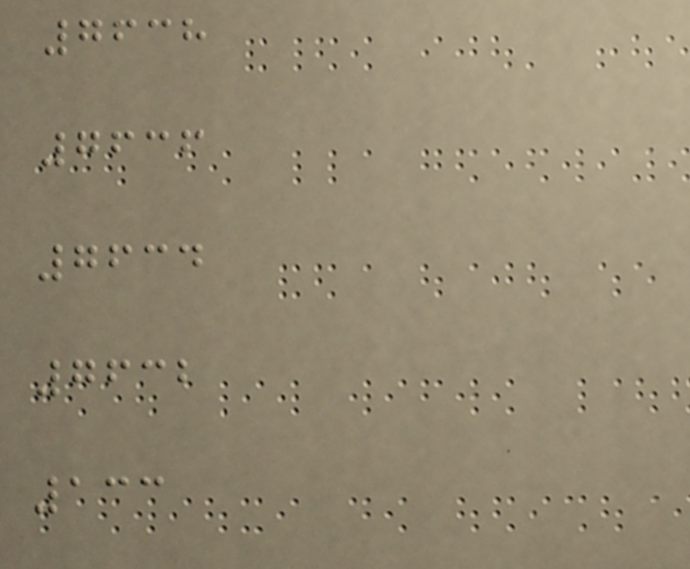7638
7636
7634
7632
133
